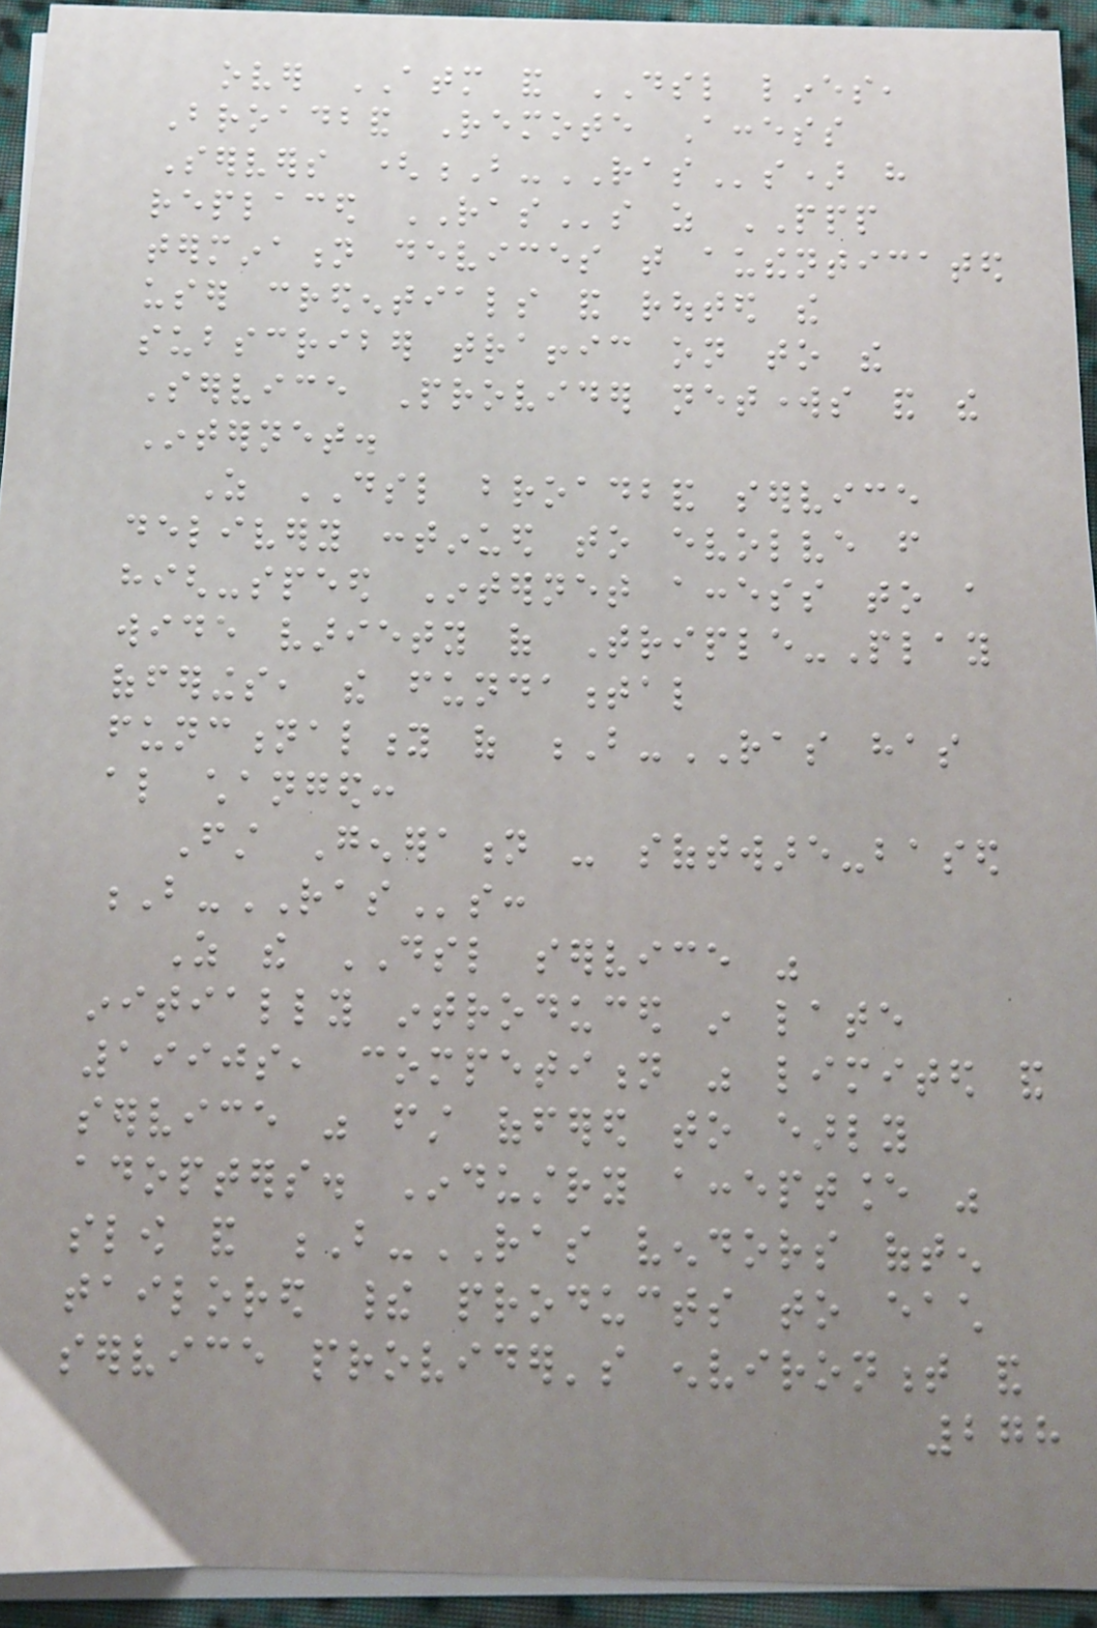over ATM and DSL lines,
Broadband Remote Access
Servers (B-RASs) have
replaced RASs as PPP
termination devices that authenticated
user credentials and routed the
subscriber traffic on to the
Service Provider networks and the
Internet.
As DSL broadband service
delivery continued to evolve from
high-speed Internet access to a
wide variety of Triple-Play
offerings, the fundamental
functionality of B-RAS has
also changed:
First Generation - software-based
B-RASs:
As the DSL service was
initially introduced in late
1990s, competition was limited and
service was first offered to early
adopters. Industry acceptance was
slow and B-RAS vendors often
tailored their products to each
service provider's environment and
278
